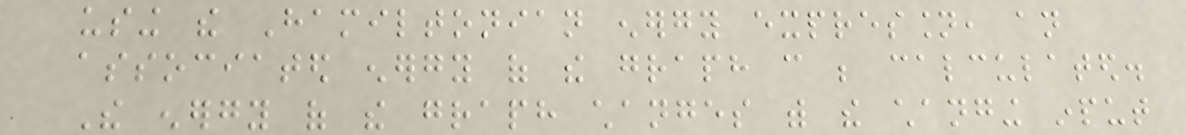using the Hamiltonian energy expression, an
associated energy of the graph can be calculated.
The energy of the graph changes with the changing input
